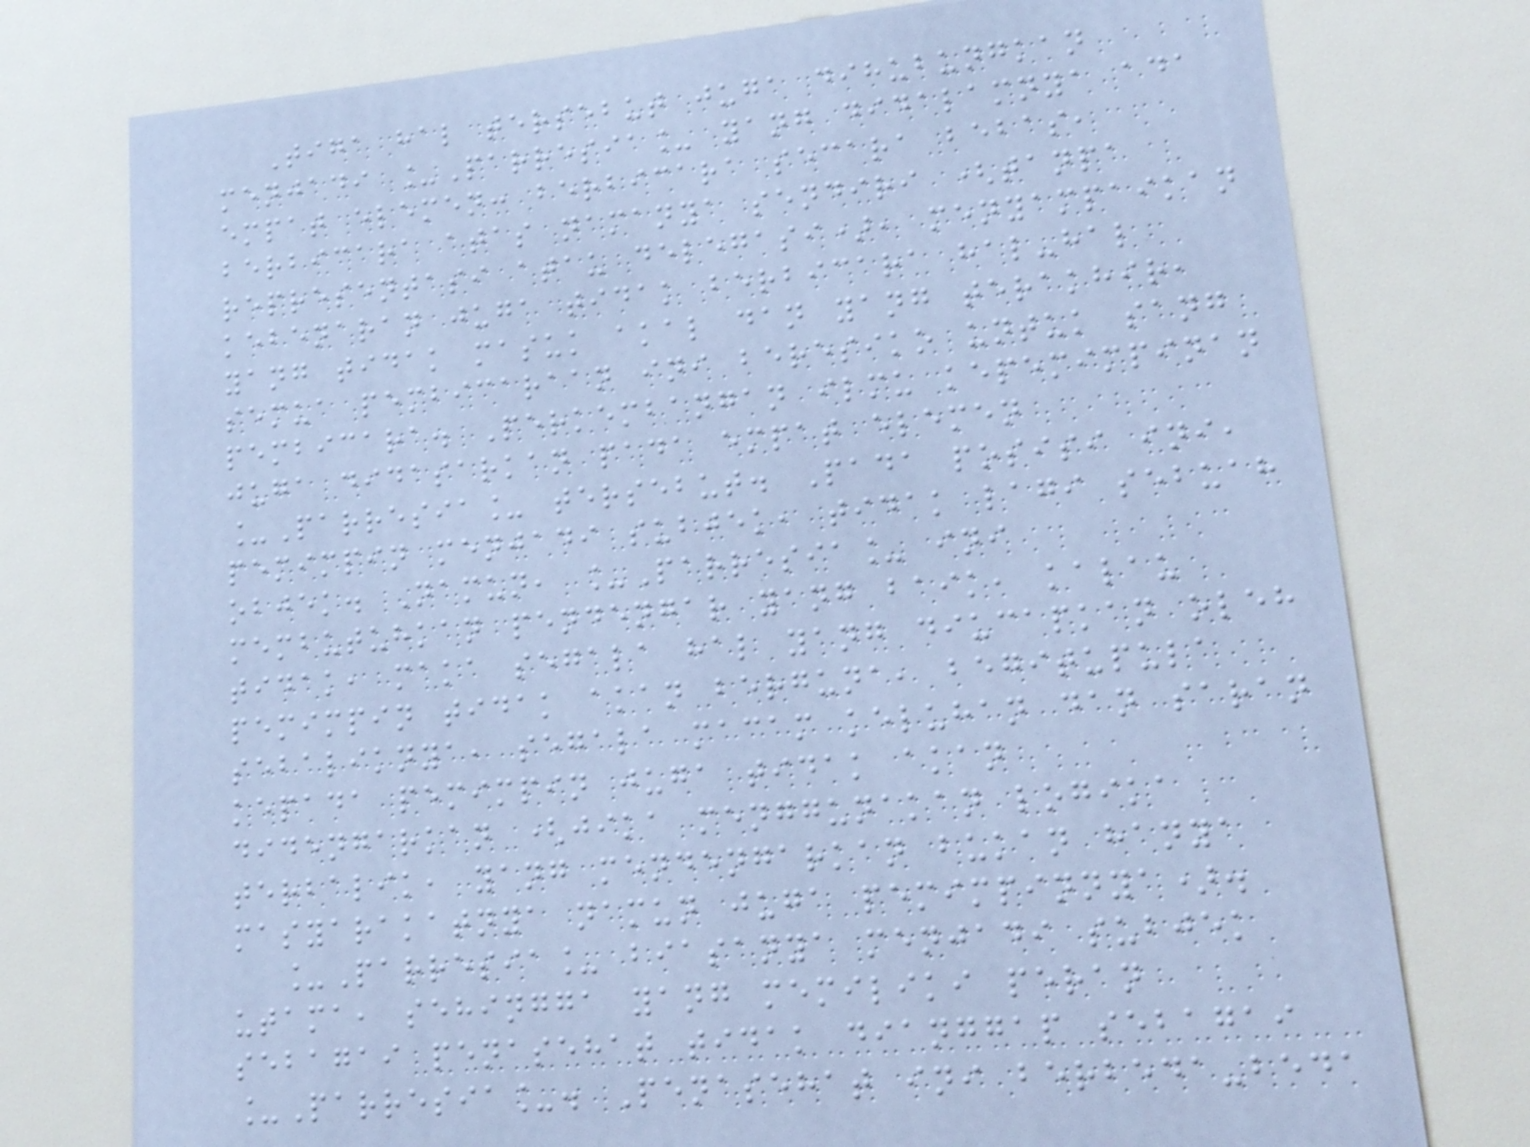Tiga hal tersebut juga dihubungkan
menjadi _Parresia_ yang didalamnya ada
empat elemen: berbicara secara bebas,
berbicara atas namanya sendiri (tanpa
representasi atau delegasi), menyampaikan
kebenaran juga tidak berbicara hal-hal
yang tidak masuk akal dan yang terakhir,
semua pembicaraan ini beresiko untuk sang
pembicara. Perkembangan ilmu kepemimpinan
juga didasarkan pada empat elemen
_Parresia_ tersebut. Pada posisi ini,
pemimpin menjadi subjek, tidak lagi sebuah
objek. Namun, _Parresia_ ini
membutuhkan pendengar yang baik, kalau
tidak, maka segala hal yang diucapkan oleh
pemimpin tidak akan berguna, begitupula
sebaliknya, segala macam keluhan dan saran
kepada pemimpin juga tidak akan
didengarkan (jika menggunakan logika
terbalik, yang mendengarkan bukan hanya
masyarakatnya namun juga pemimpinnya).
_Parresia_ biasanya menjadi subjek
utama, sehingga yang memiliki peran
sebagai penasehat tidak dianggap sebagai
_Parresia_. Penasehat ini berbeda-beda
